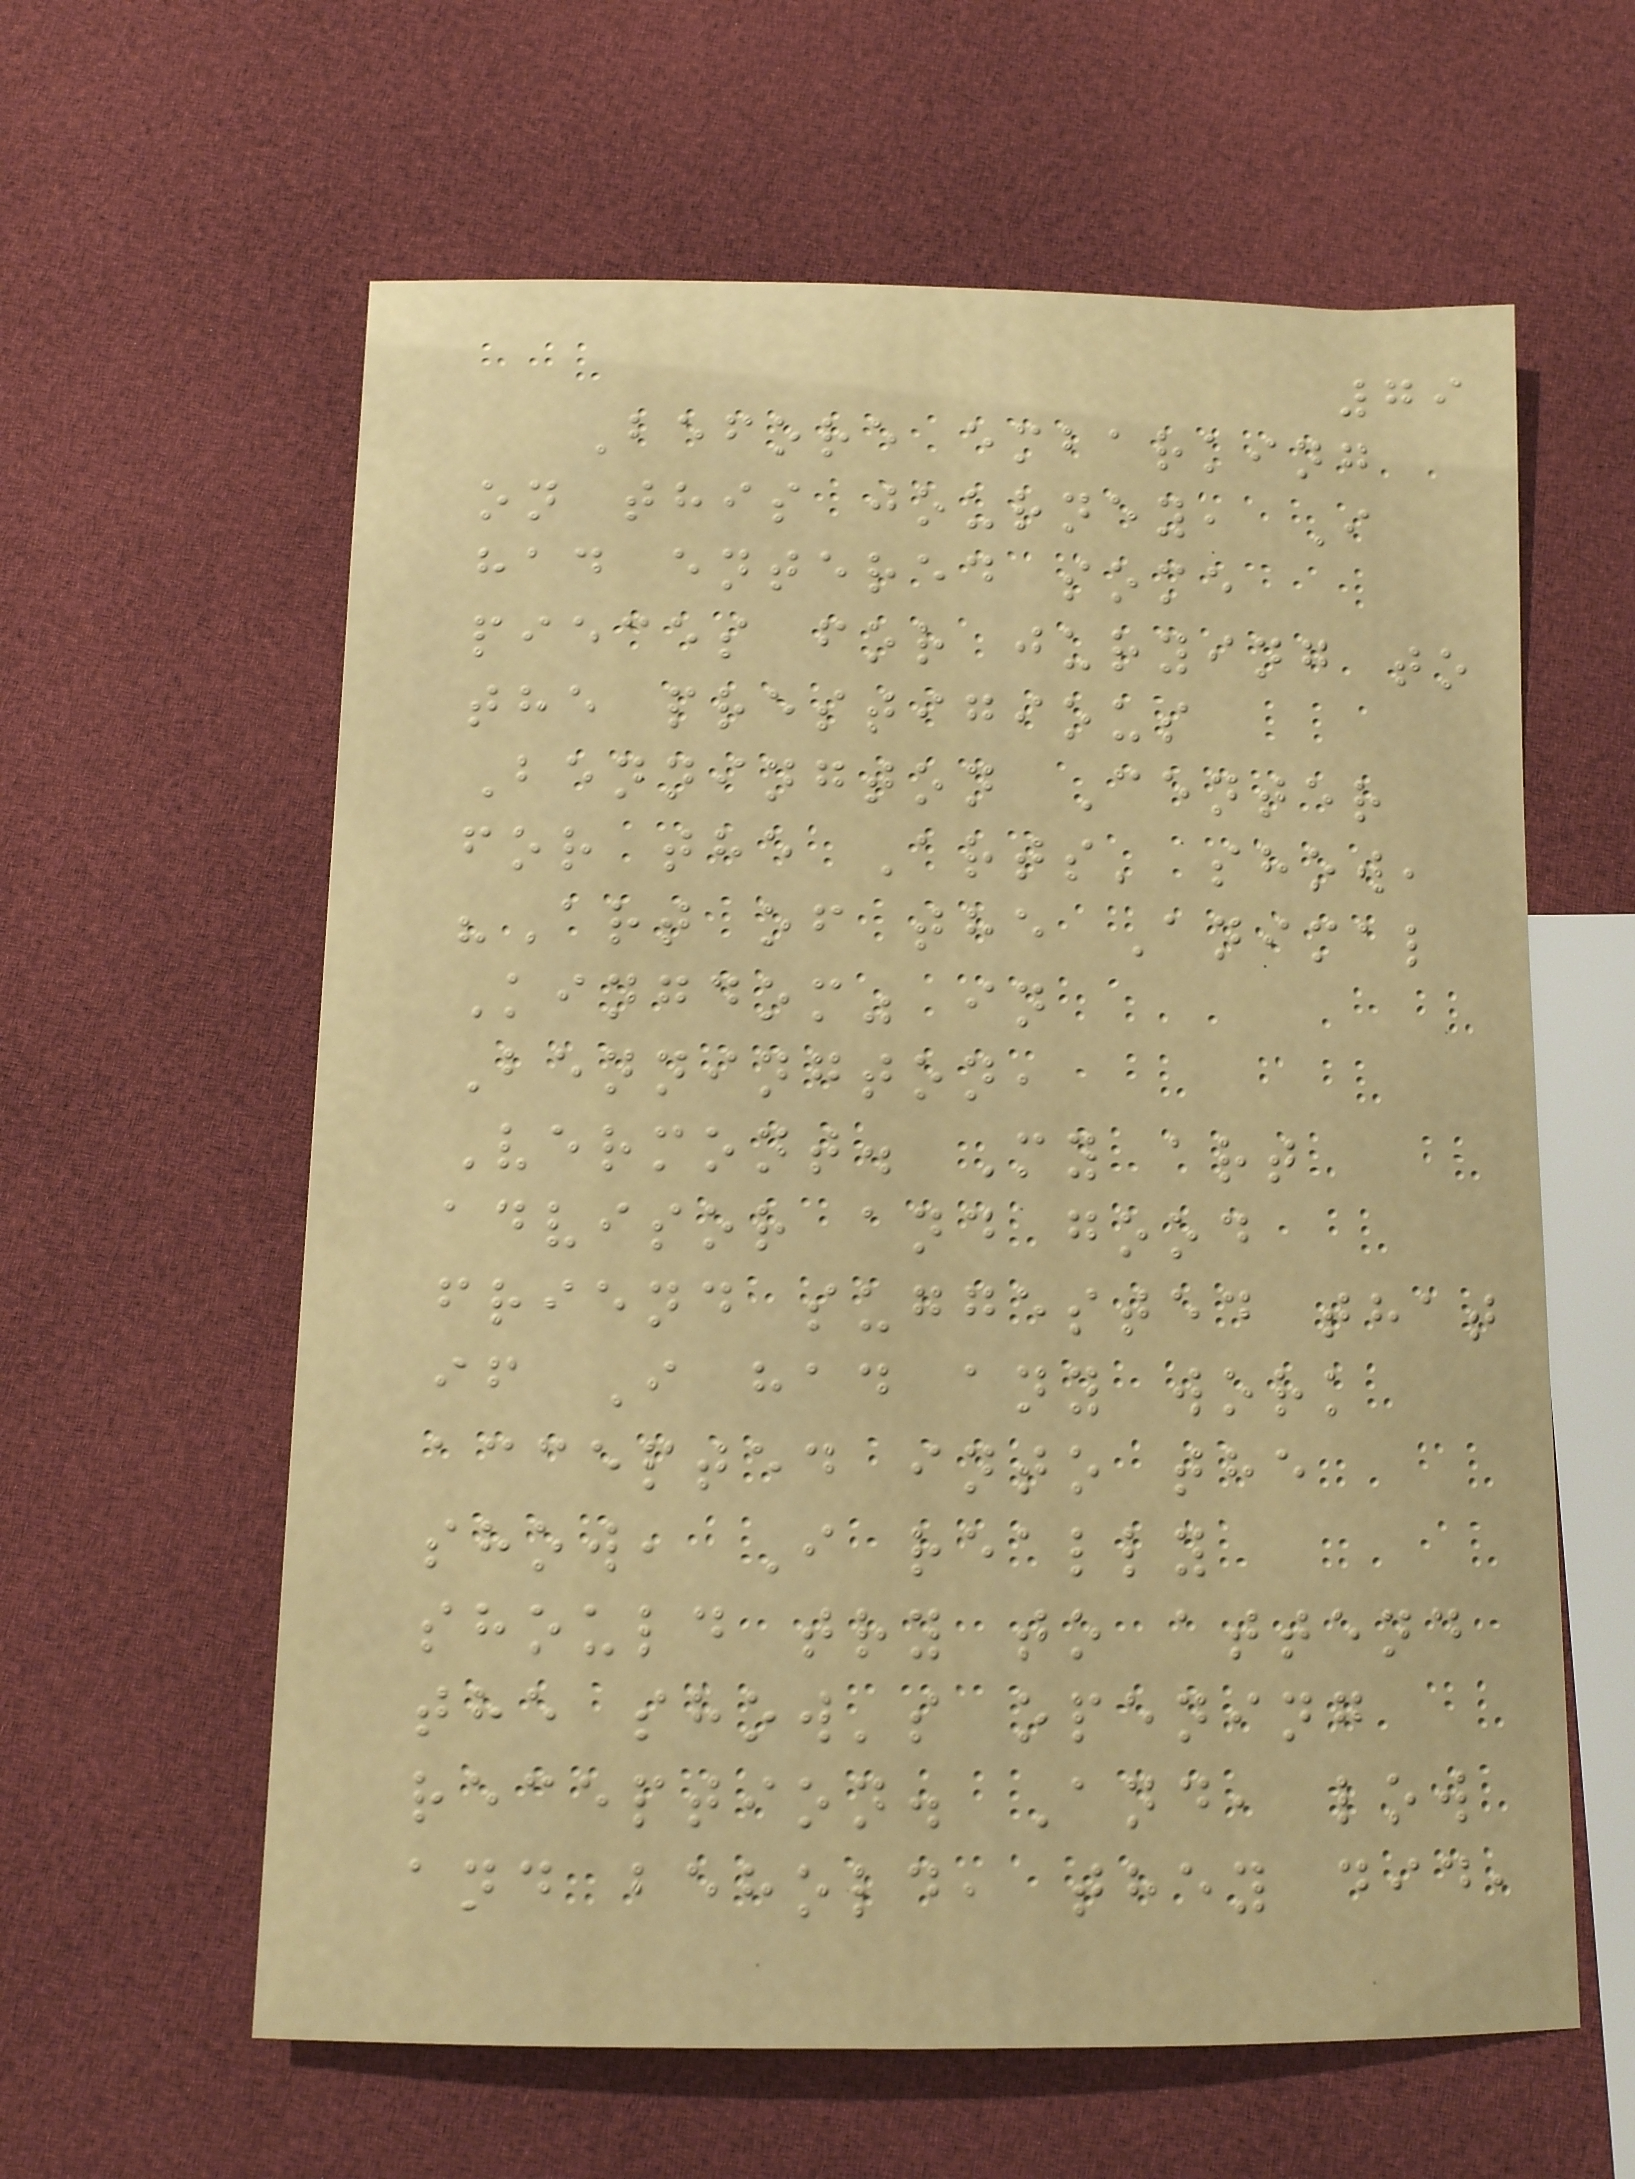79
Before embarking
on this journey, I
had entered some
pieces for jurying to
the prestigious
Bennington Center
for the Arts' show,
"Art of the Animal
Kingdom" in
Bennington,
Vermont. My art
advisor and good
friend suggested that
if I had any work
accepted into the
show, I really
should try to attend
the show's opening
reception. And, low
and behold, they did,
